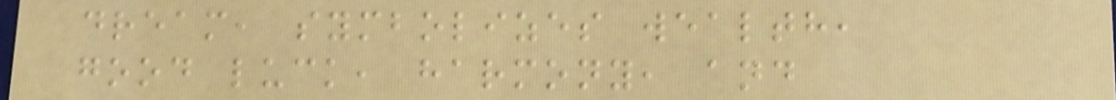dream, symbolizes wealth,
good luck, harmony, and
